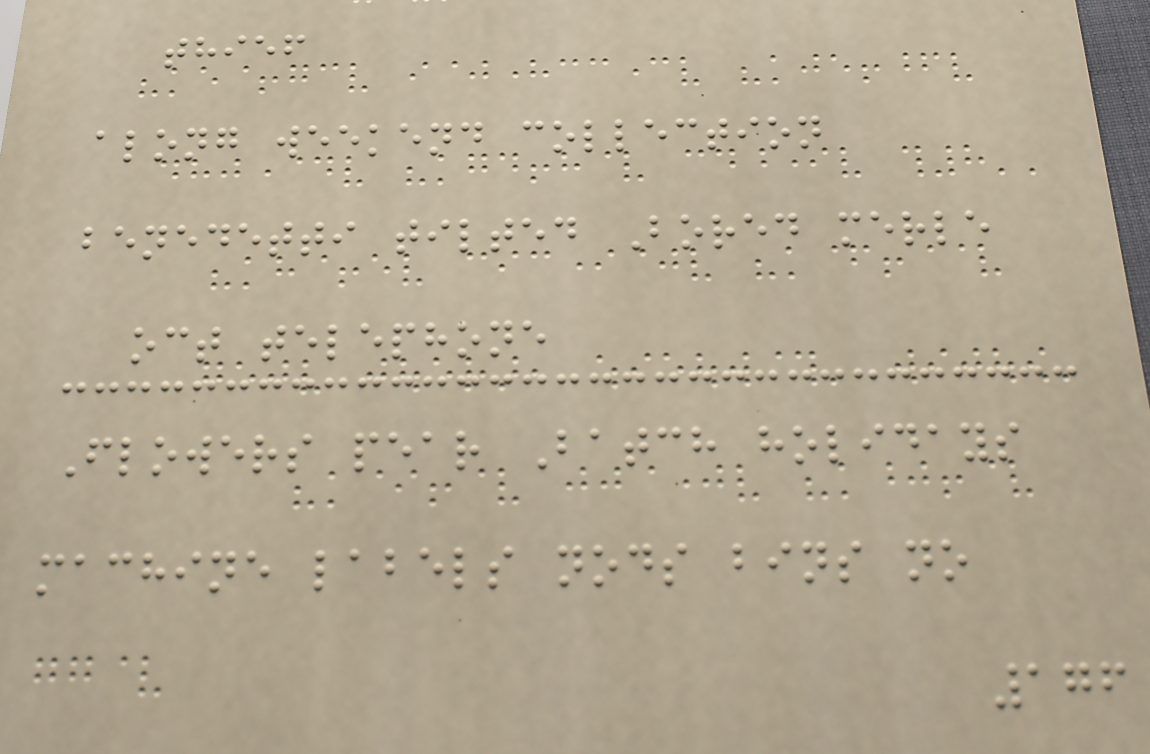thief
along weekend collection
benedetti tilted Bored merle
oct telephone
Flowers pear Batch holidays
machine labels nods bins no
176
